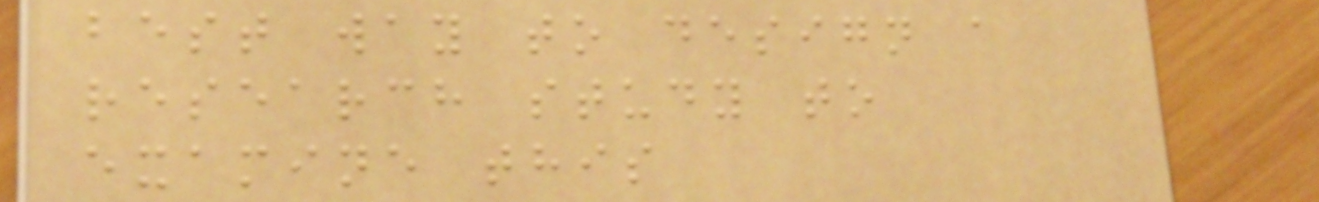best way to design a
research study to
examine this
